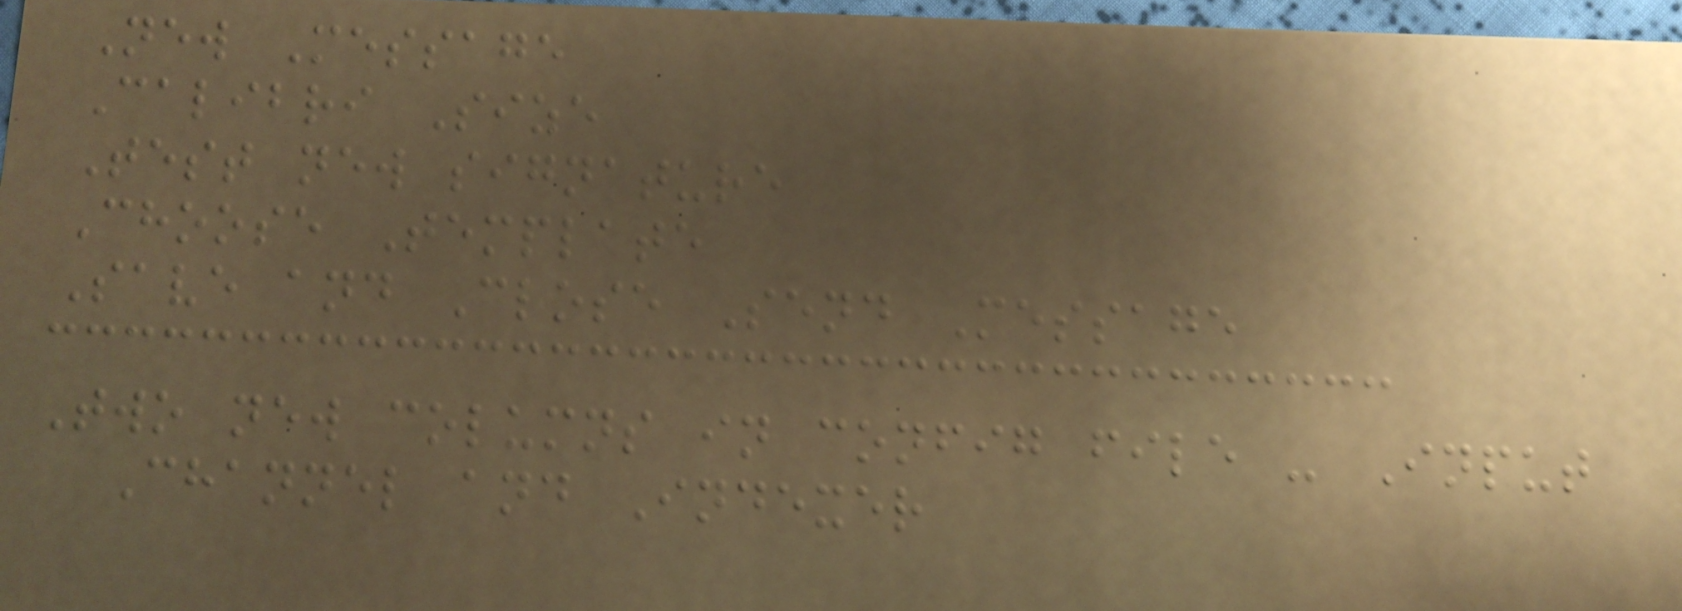New Message
Calibri Size
Test new signature
Choose Template
Save and Close Send Message
Two new columns in config file - Input
Channel and Indexer
